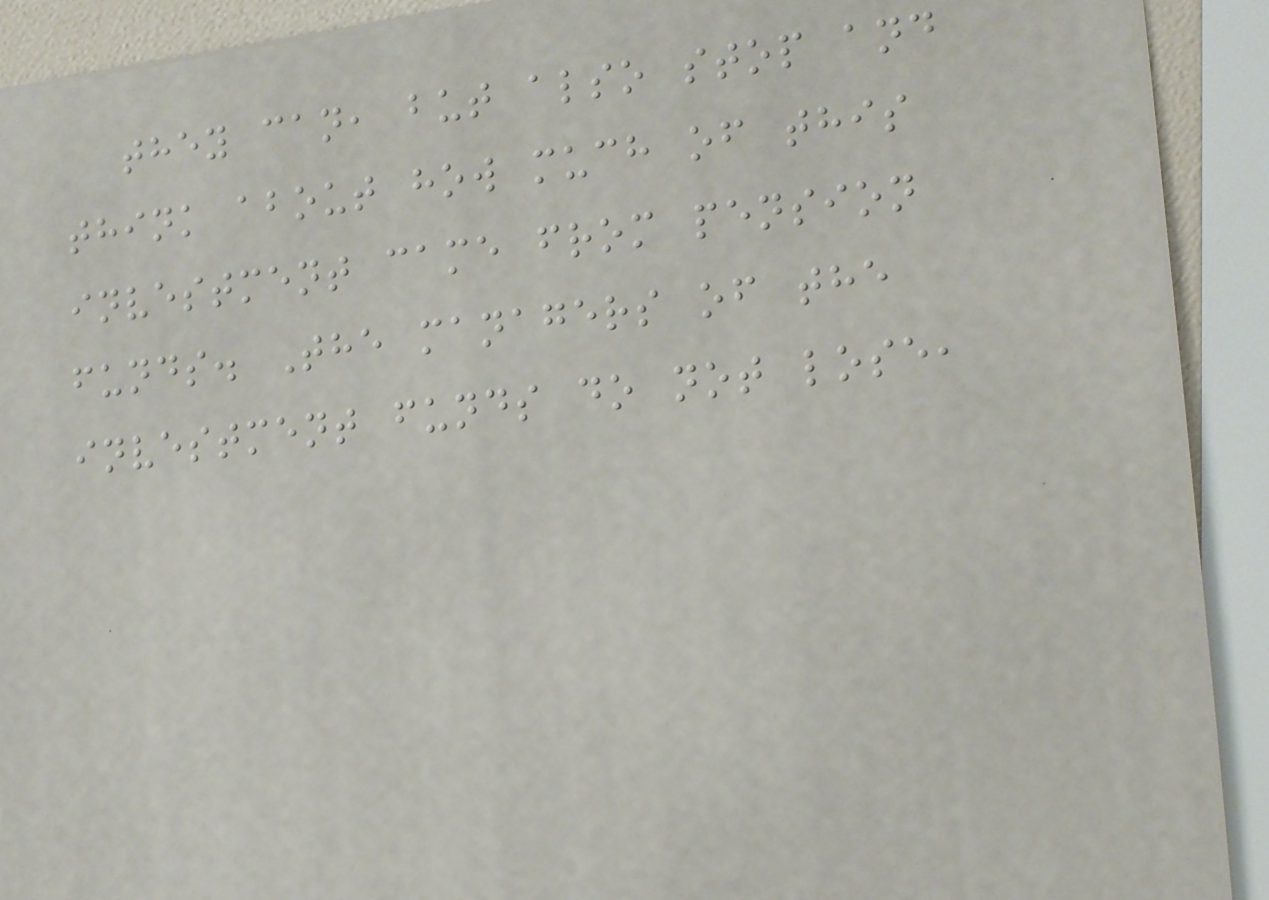they can, but also stop and
think about how much of this
investment came from pension
funds. The managers of the
investment funds do not lose,
